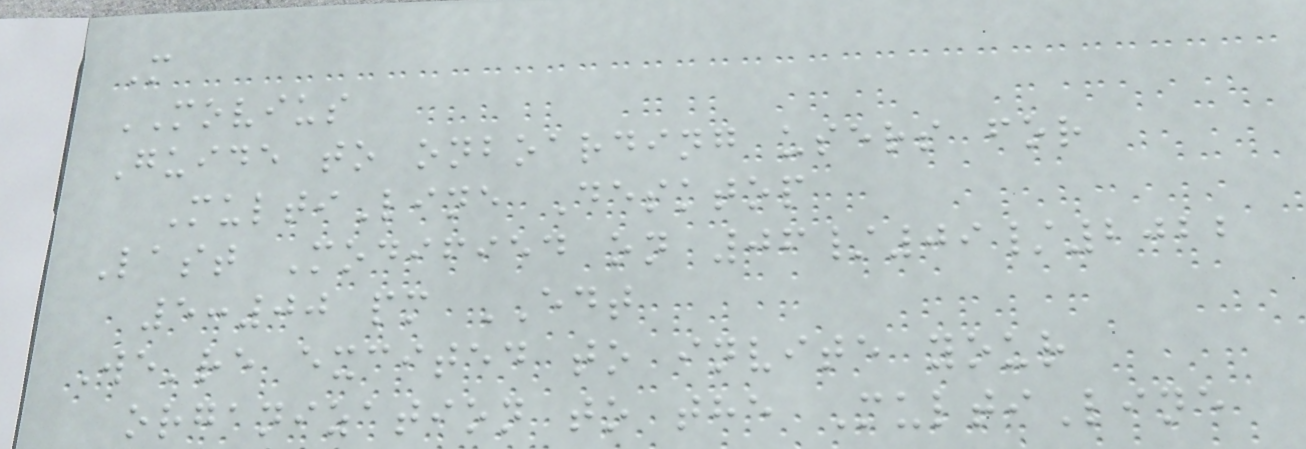M
MOVIUS
Guide to onboarding users for
MultiLine Desktop
Last Modified on 06/09/2022
5:00 pm EDT
We're excited to invite your
organization to the MultiLine
